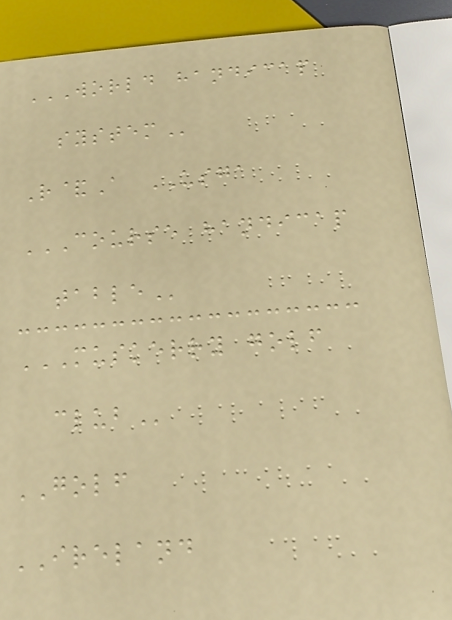WORLD HANDICAP
SYSTEM
R&A USGA
COURSE HANDICAP
TABLE
MUSKERRY GOLF
CLUB
GOLF
IRELAND
